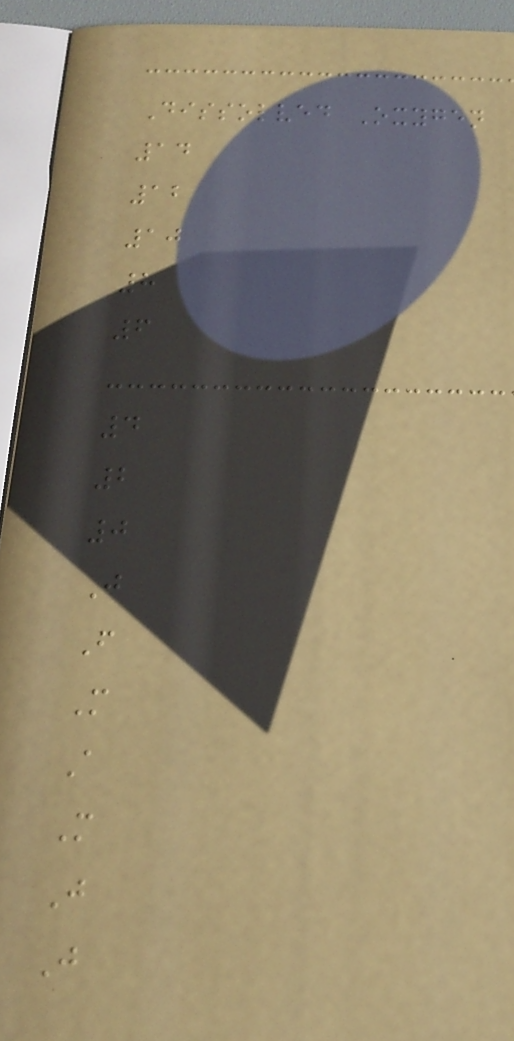Dissolved Oxygen
14
12
10
8
6
4
2
0
J
F
M
A
M
J
J
